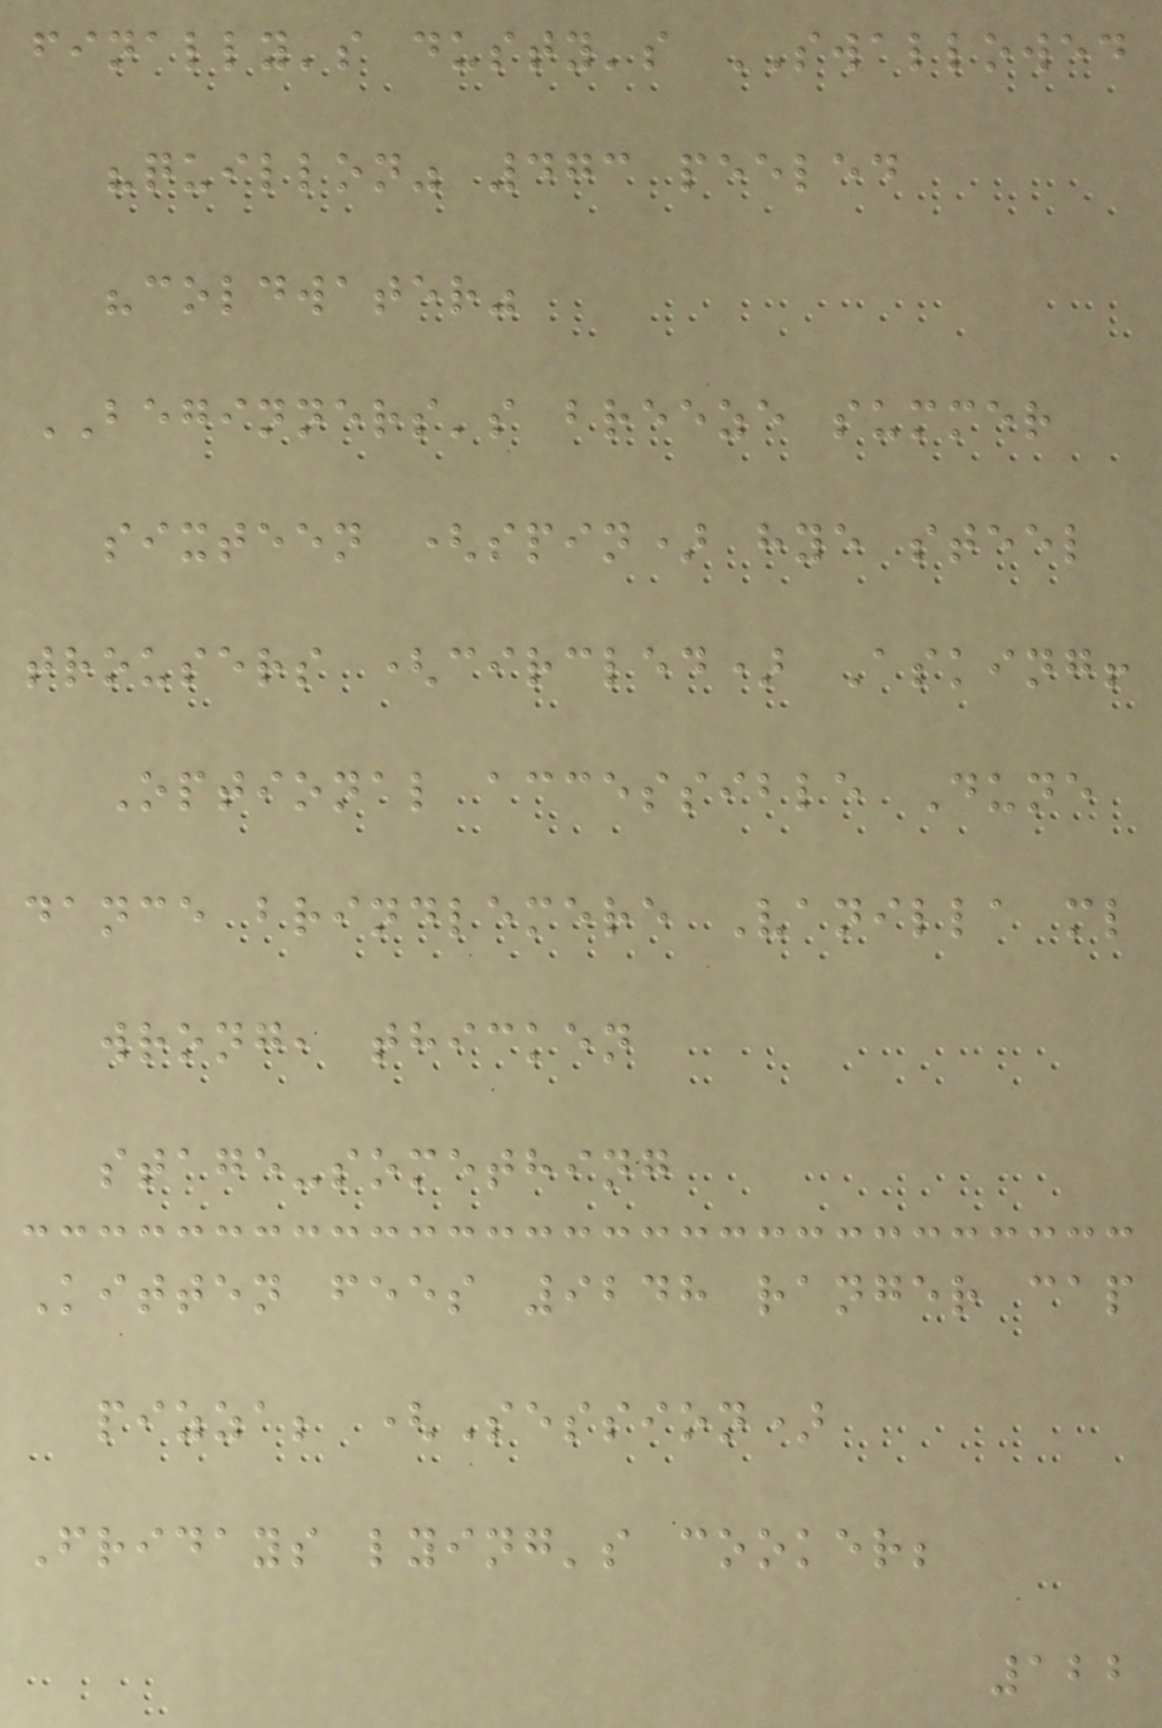finally's dusty's SWALLOWED
"quillon" 473 peeled
"coldwater"
BEGINNERS's breeze summer
sixteen (spin) hye steel
trousers (circled) Asking!
Optional accessible Dune
dance brindlemere Vanilla ml
wrong, thicken
stage-something
Kitten fees 9248 ranger cap
pizza; (Session)
Fridays lying's cooker;
122
